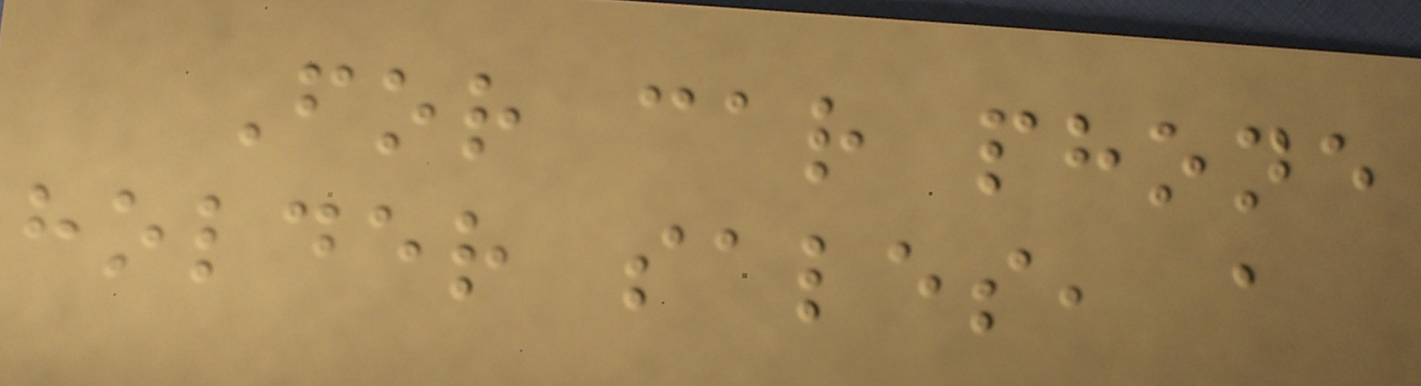For car phone
holder sales, a
